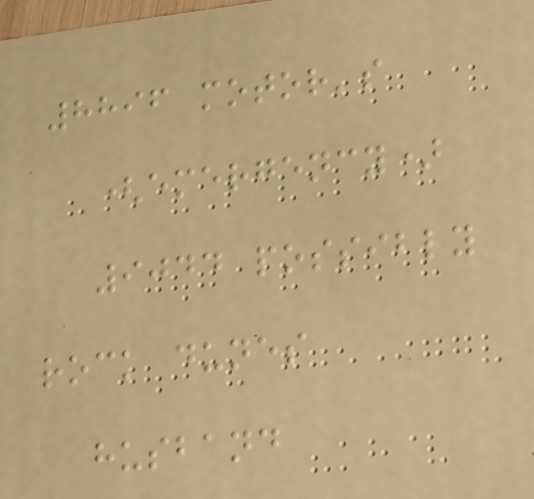8896 motor's
(emergency)
9044 possibly
rock dunes
husband
